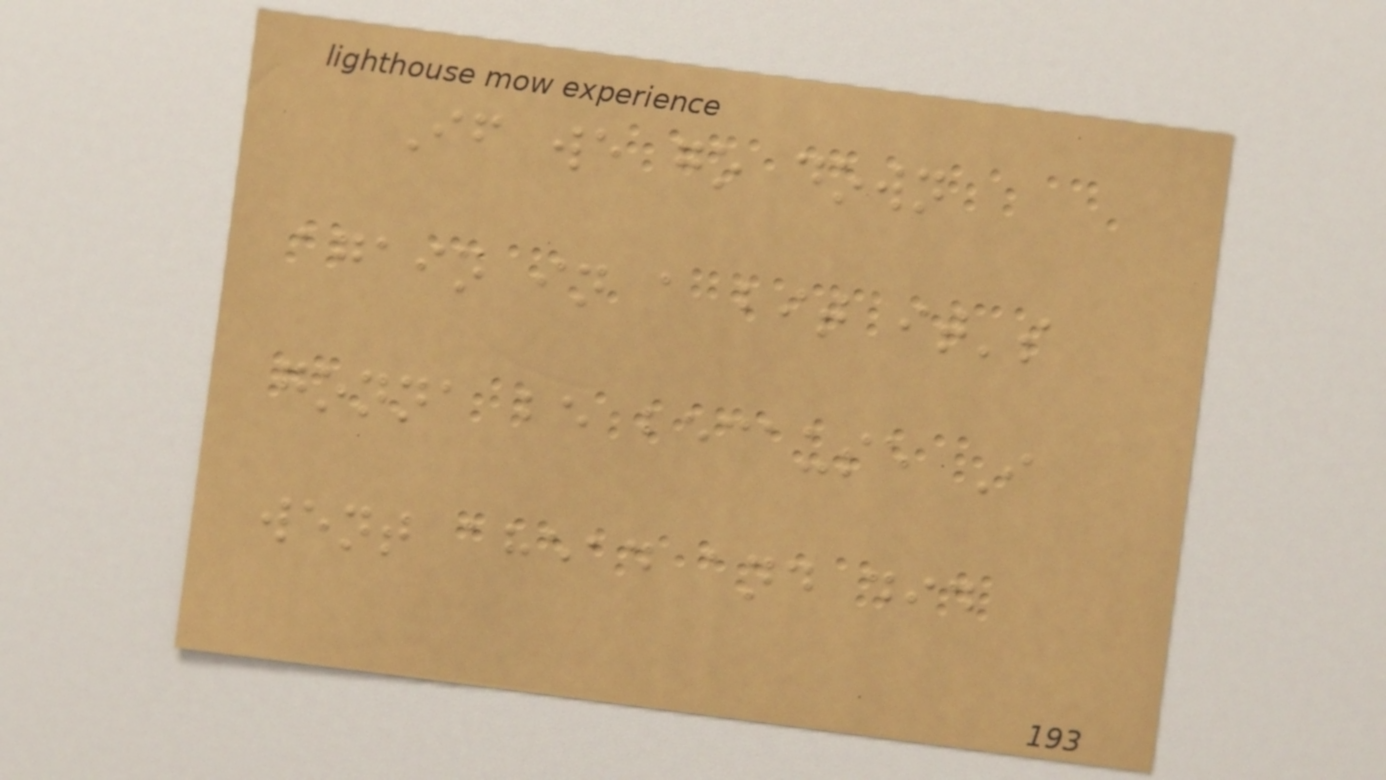If we go down
again in a bit it's
gonna be because I
went ahead and did
